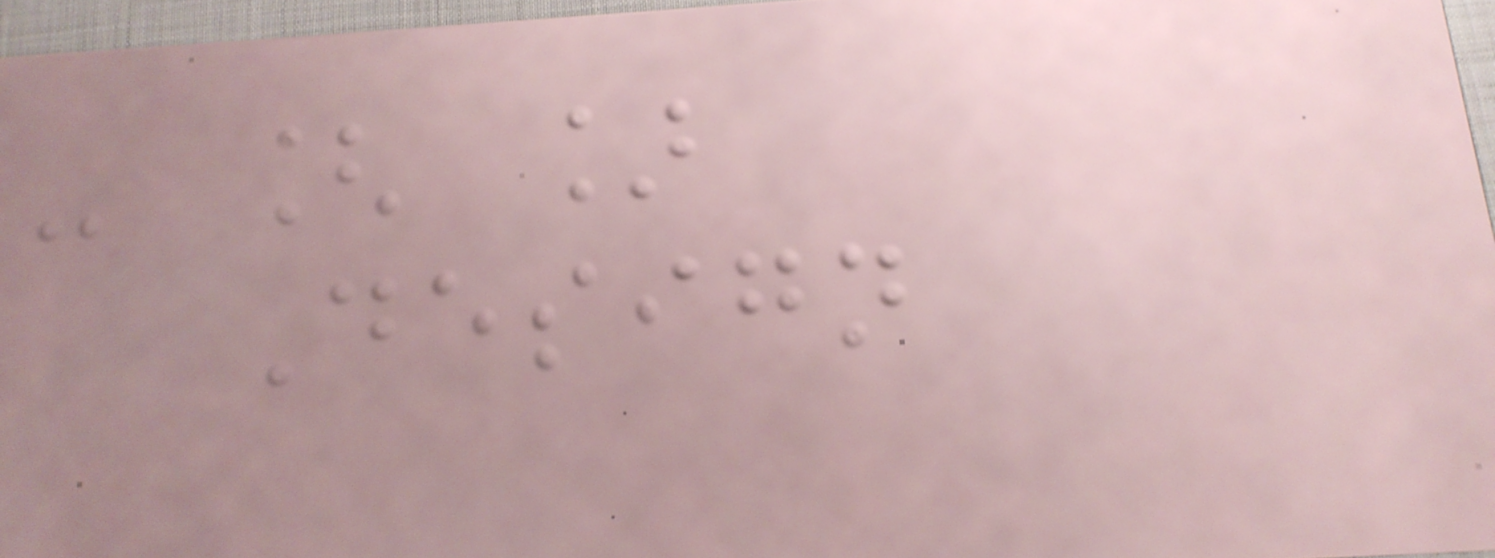- [ ]
Design
